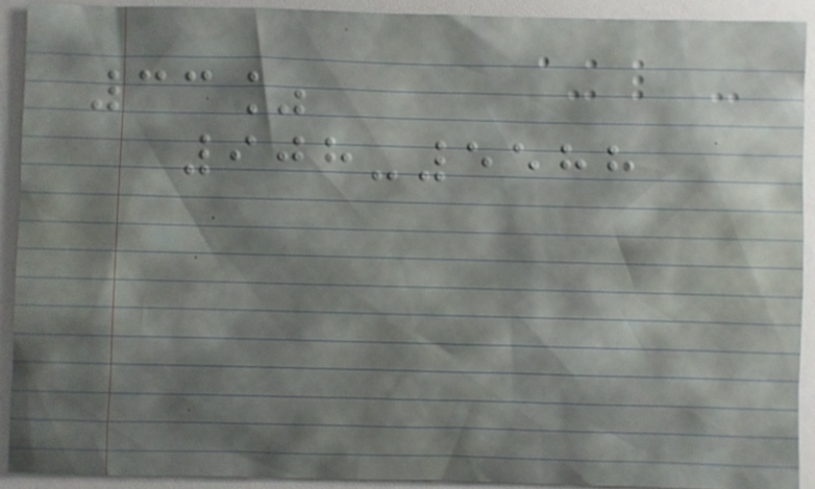33%
908-5588
